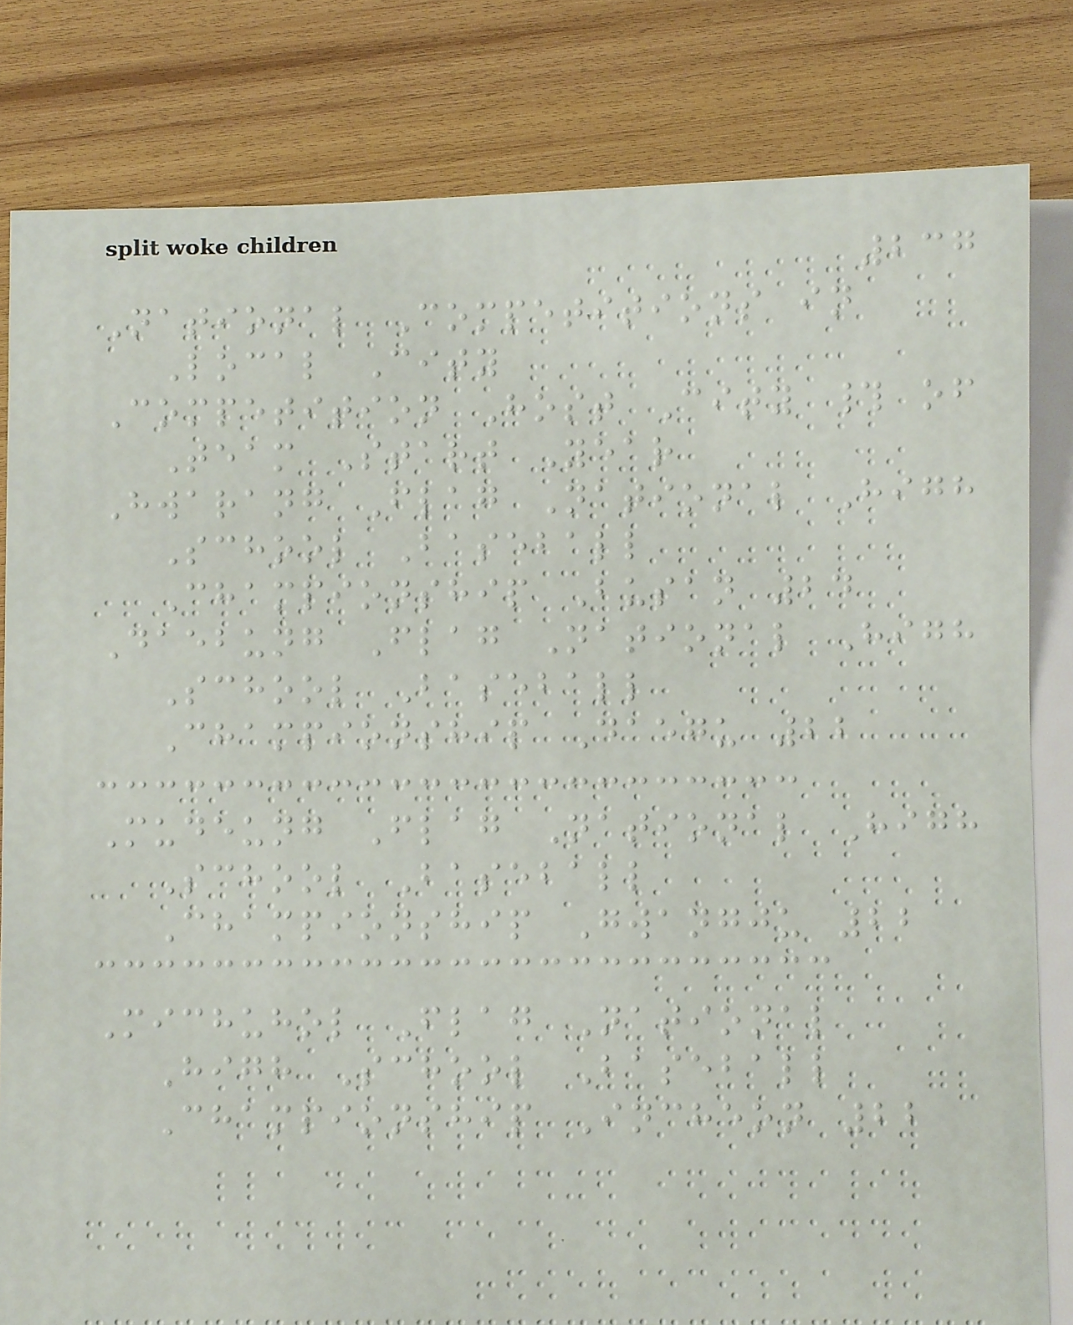237
National Competitions in
Local City
Competition Host City # of
Team Start Year
Hwarang Flag National High
School Baseball
Championship Busan 24
Daebung Flag National High
School Baseball
Championship Daegu 22
Mudeung Flag National High
School Baseball
Championship Gwangju 22
Michuhol Flag National
High School Baseball
Championship Incheon 22
